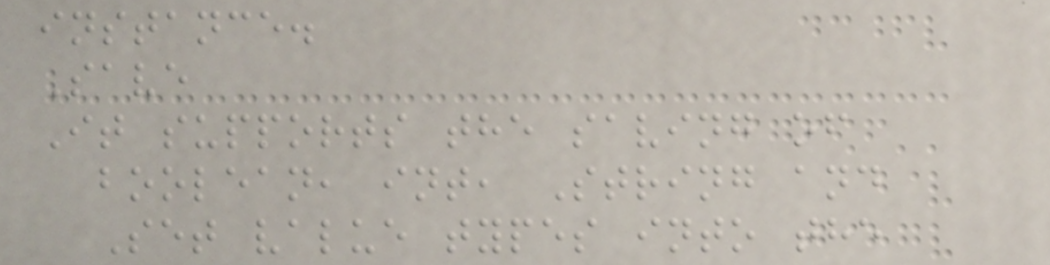instance.
Save
It supports the saving of
boolean, int, String and
Set value types into the
